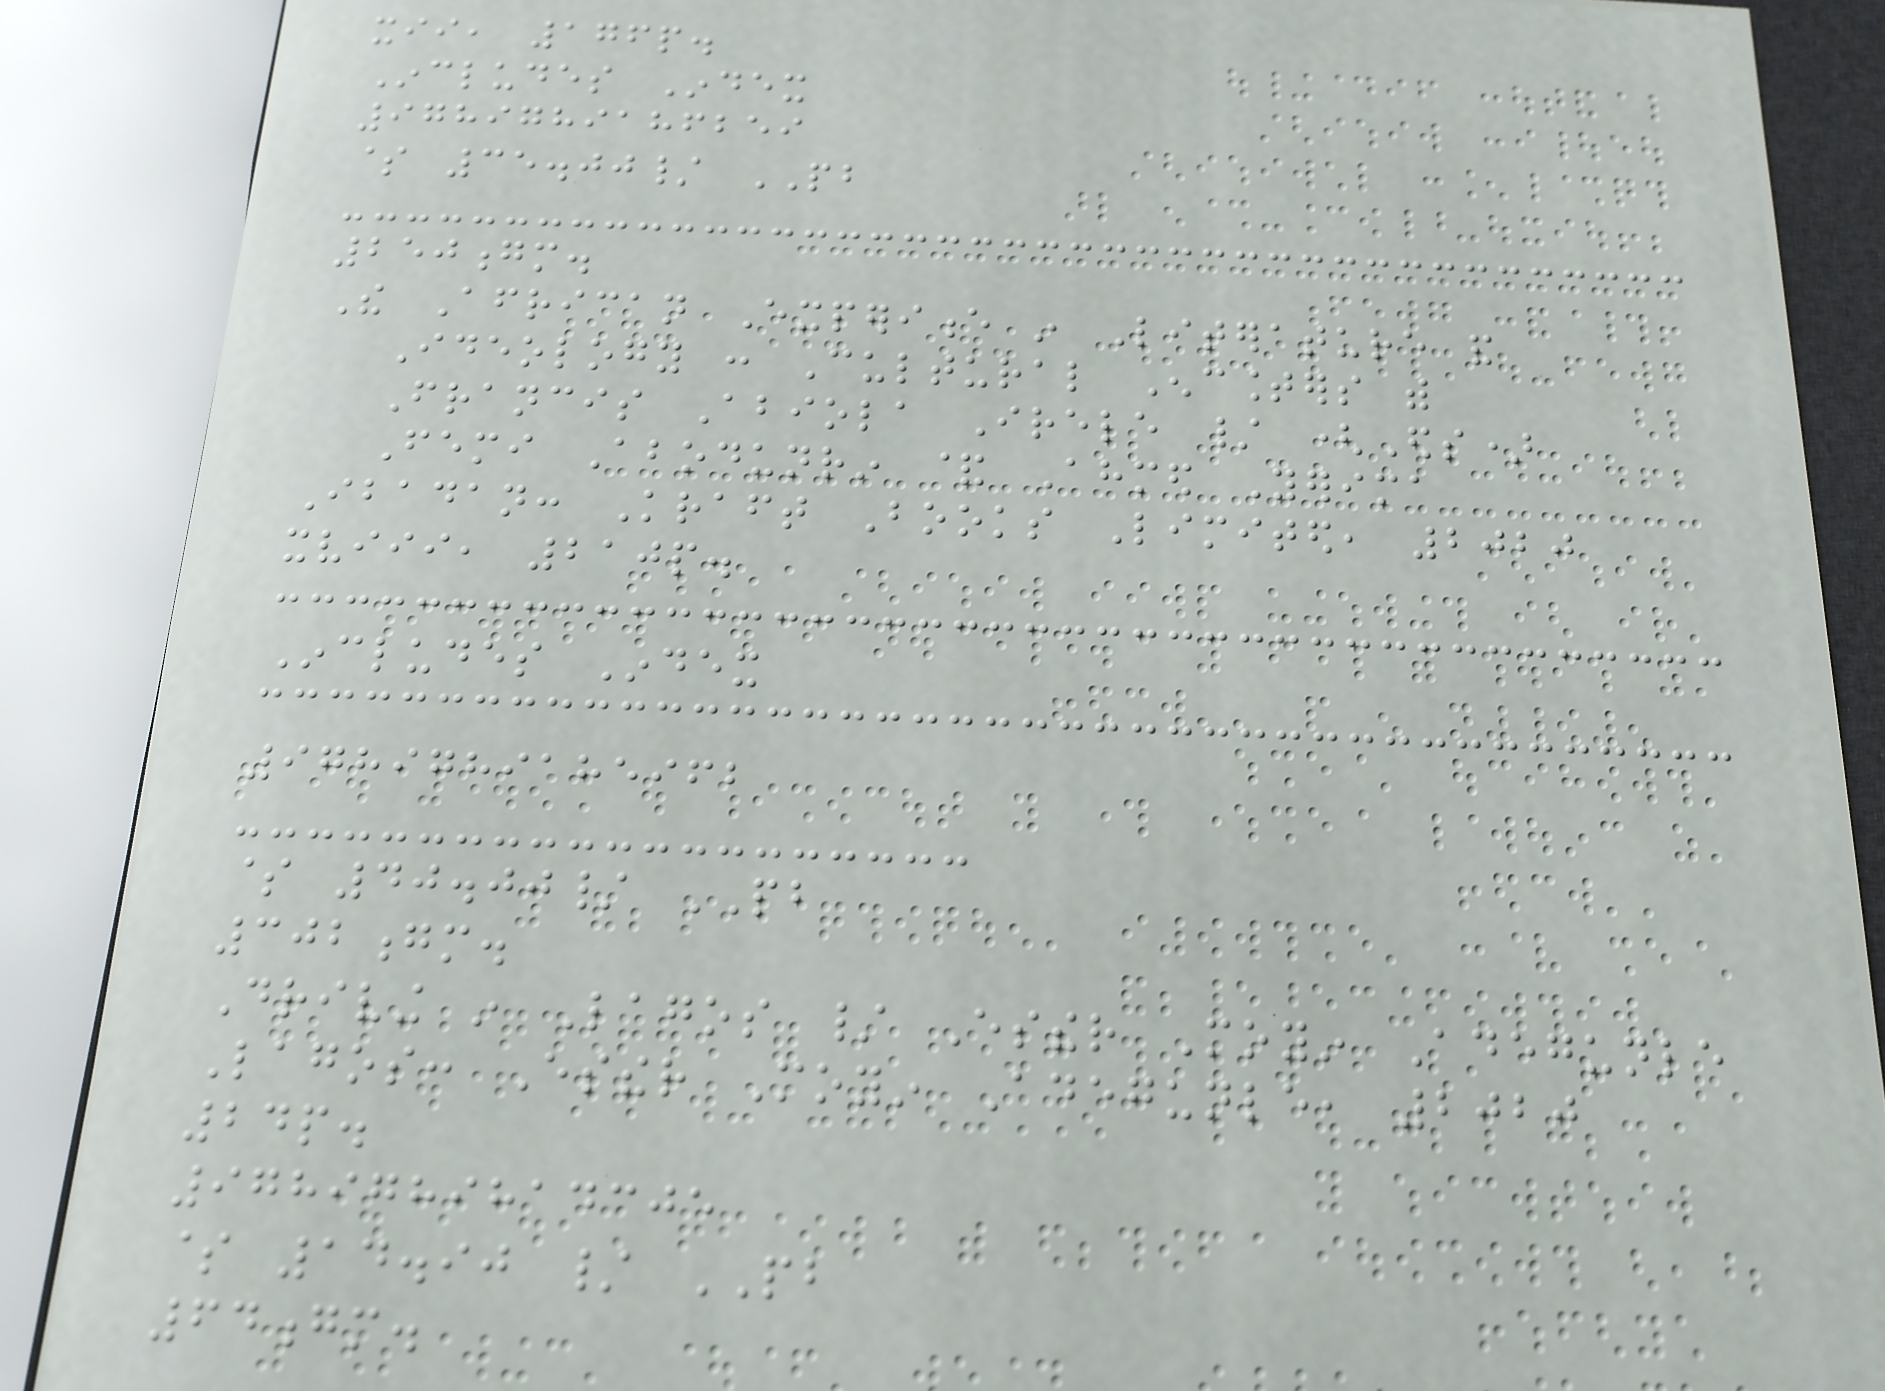xii, 176p.
Includes Index
9789789186259
$ 35.00/ PB
250gm.
The African Experience in Literature and
Ideology : Cultural Encounters with
Francis Abiola Irele / (Eds)
Femi Abodunrin & Ahmed Yerima
Ibadan: Kraft Books Limited, 2020
xviii, 210p.
Includes Index
9789789185962
$ 40.00/ PB
302gm.
Driving in Lagos / Esther Moyin Adegunle
Lagos: Esther Moyin Adegunle, 2020
24p.
9789789814305
$ 14.90 / PB
64gm.
